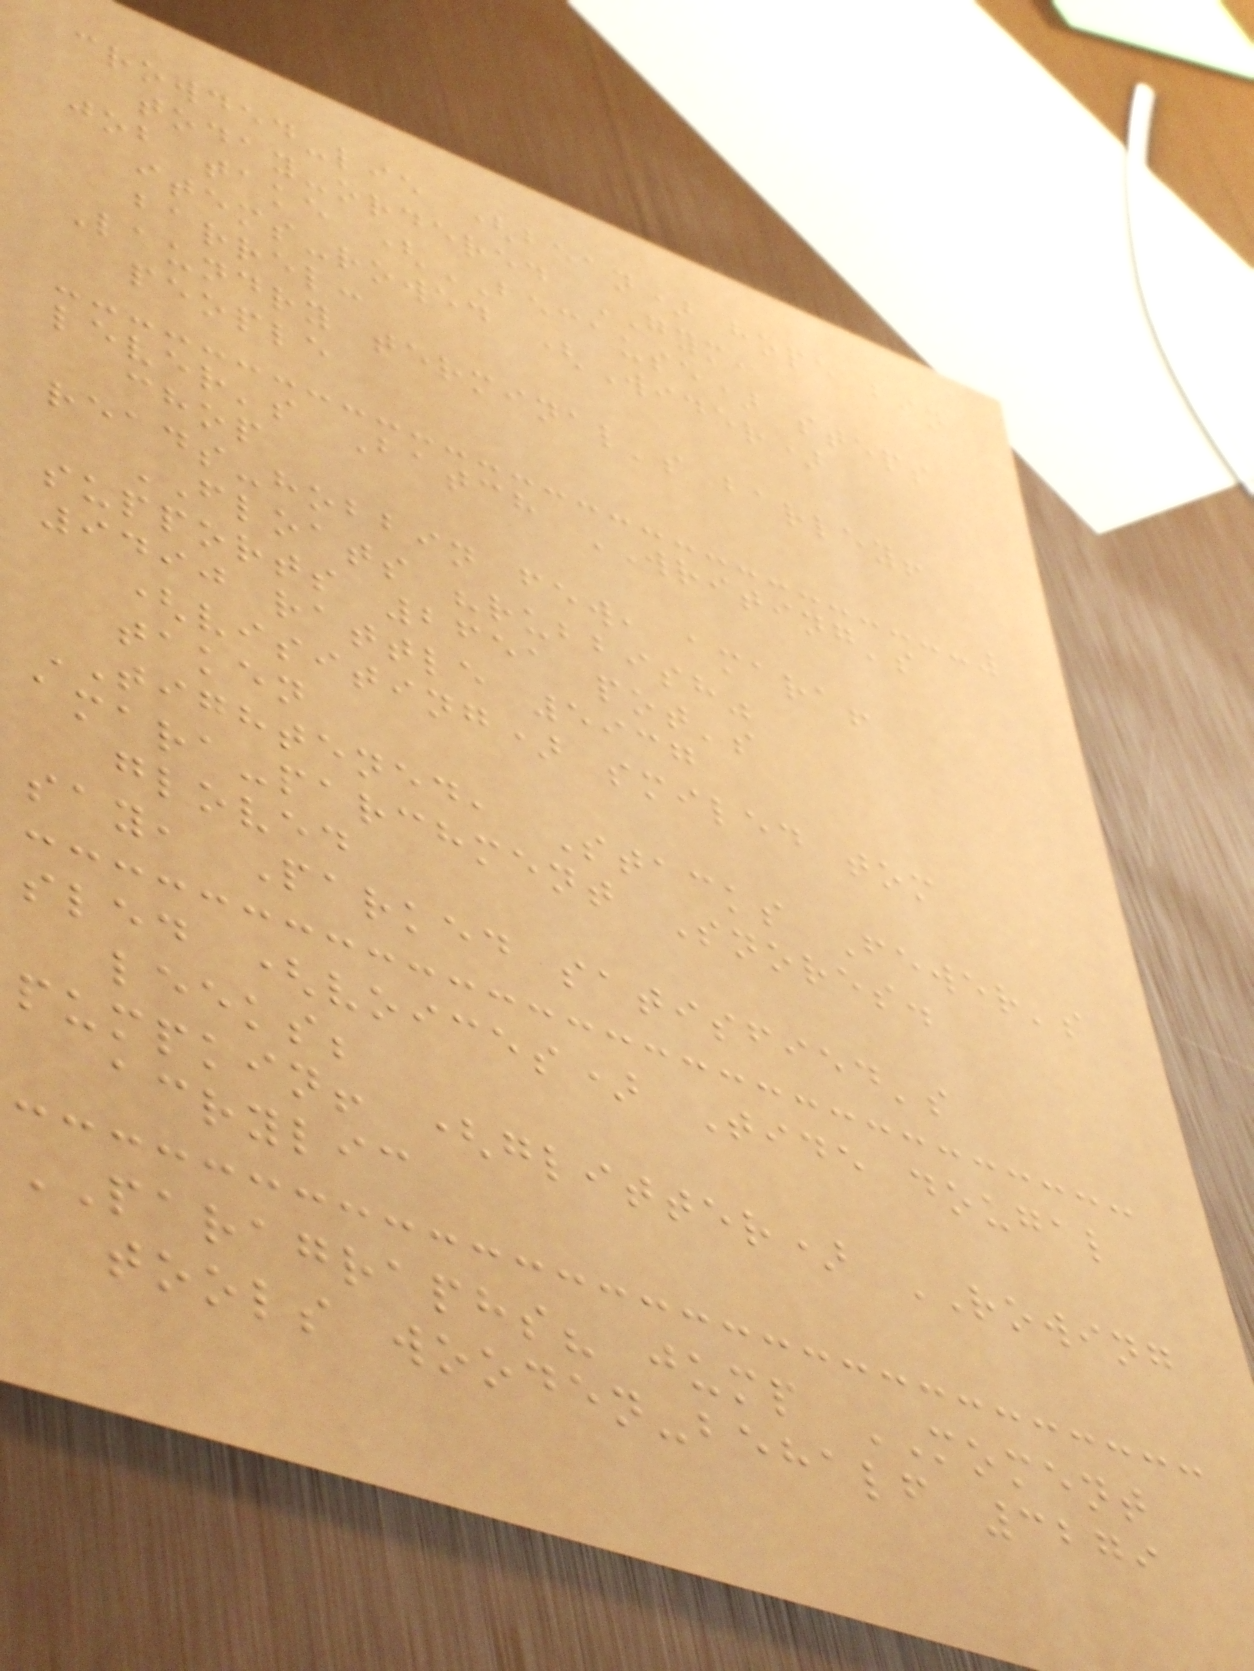crowded-lie (bean) hope bin
today-ordered GYM,
job take (BECAUSE) steps
items-rowed (Wider)
barrel:
Laundry terminal's barley!
people
lever's Batch WRITING's
chop
reads-hobbin few, amara!
FLOATS "rubbish"
supports 2651 pot's
9490 rattle 5937
(visiting) smiled tom
taken
TIGHTENED, Stacks Fewer's
amara-parchment Snores.
gloved
say, Parked satisfied's
sled (voices) Tide dougal
leeks;
pumpkin! (glitter) ROWING
acrylic
PARAGRAPHS? jump MOMENT
tools wooden-behalf 3279
